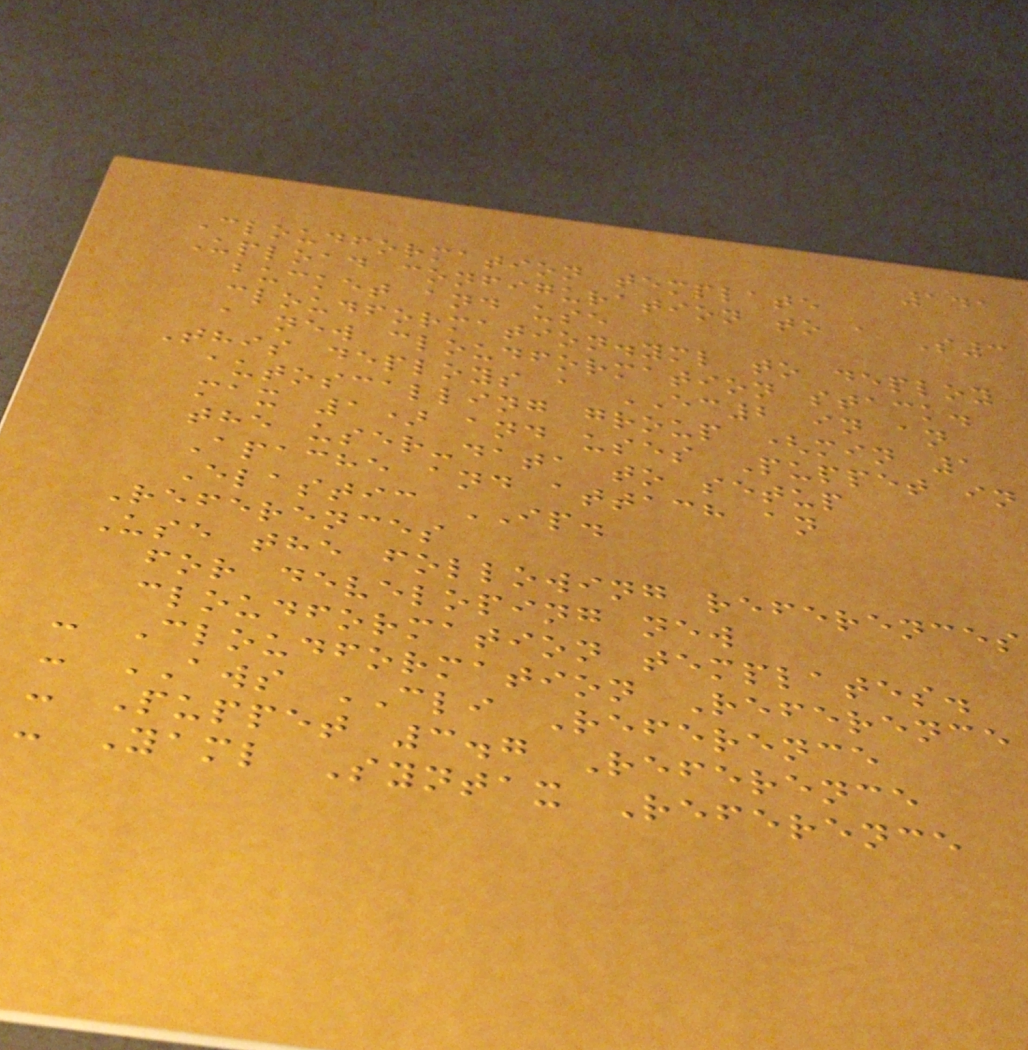141
Cloudformation template
Upload configuration to a S3
bucket and use
cloudformation.yml to deploy
a new cloudformation stack.
This deploys a EC2 in an
autoscalling group (min 1
max 1) and uses Puppet in
the user-data to setup
Apache and attach an
Elastic IP.
References
Use the following references
for developing new
cloudformation templates.
- Cloudformation Reference
- AWS CLI Reference
- Puppet 3.7 Reference
- Yaml Syntax Reference
